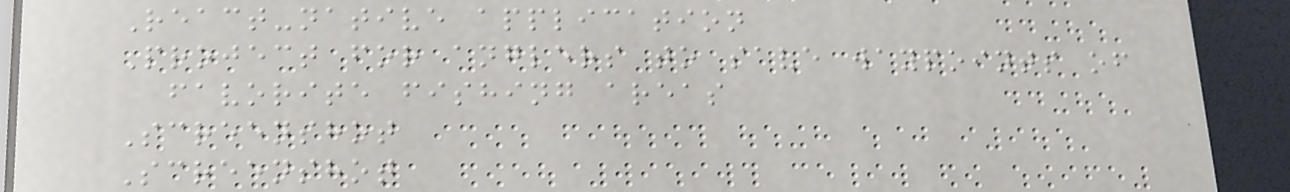React-native application
Project for anglers to save waypoints of
favorite fishing areas
Screenshot
Screenshot
